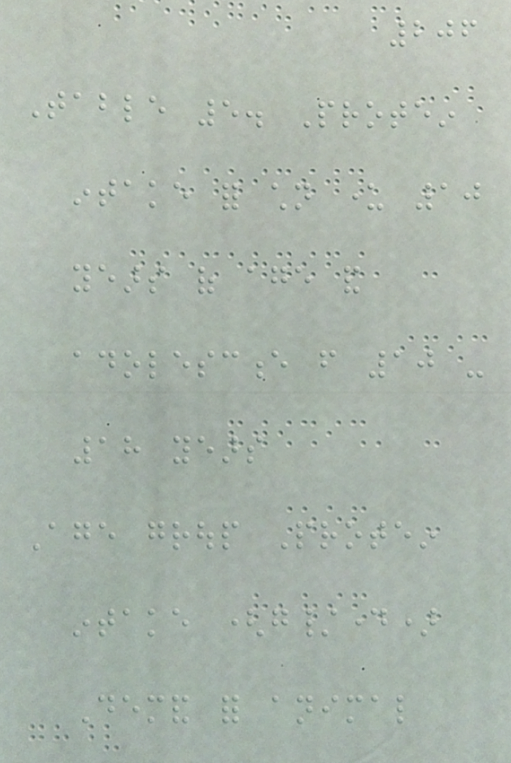206
Table 5. Protein
intake for children under 10
years of age and
adolescence from 10 -
18 years
Age group Protein
intake (g/day)
Demand for animal
